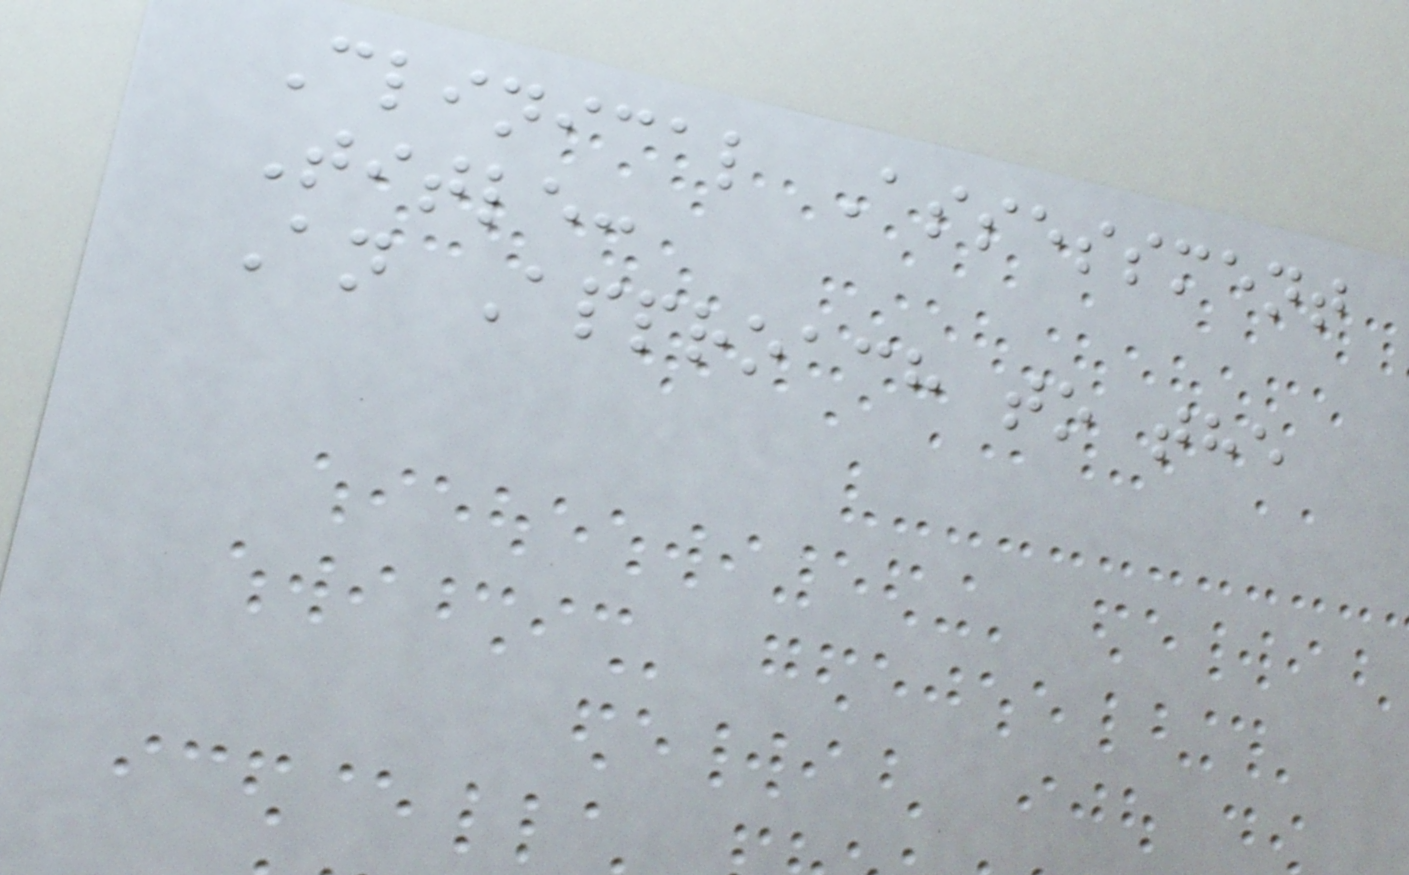Clinical Assessment
Title:
An Approach to the
